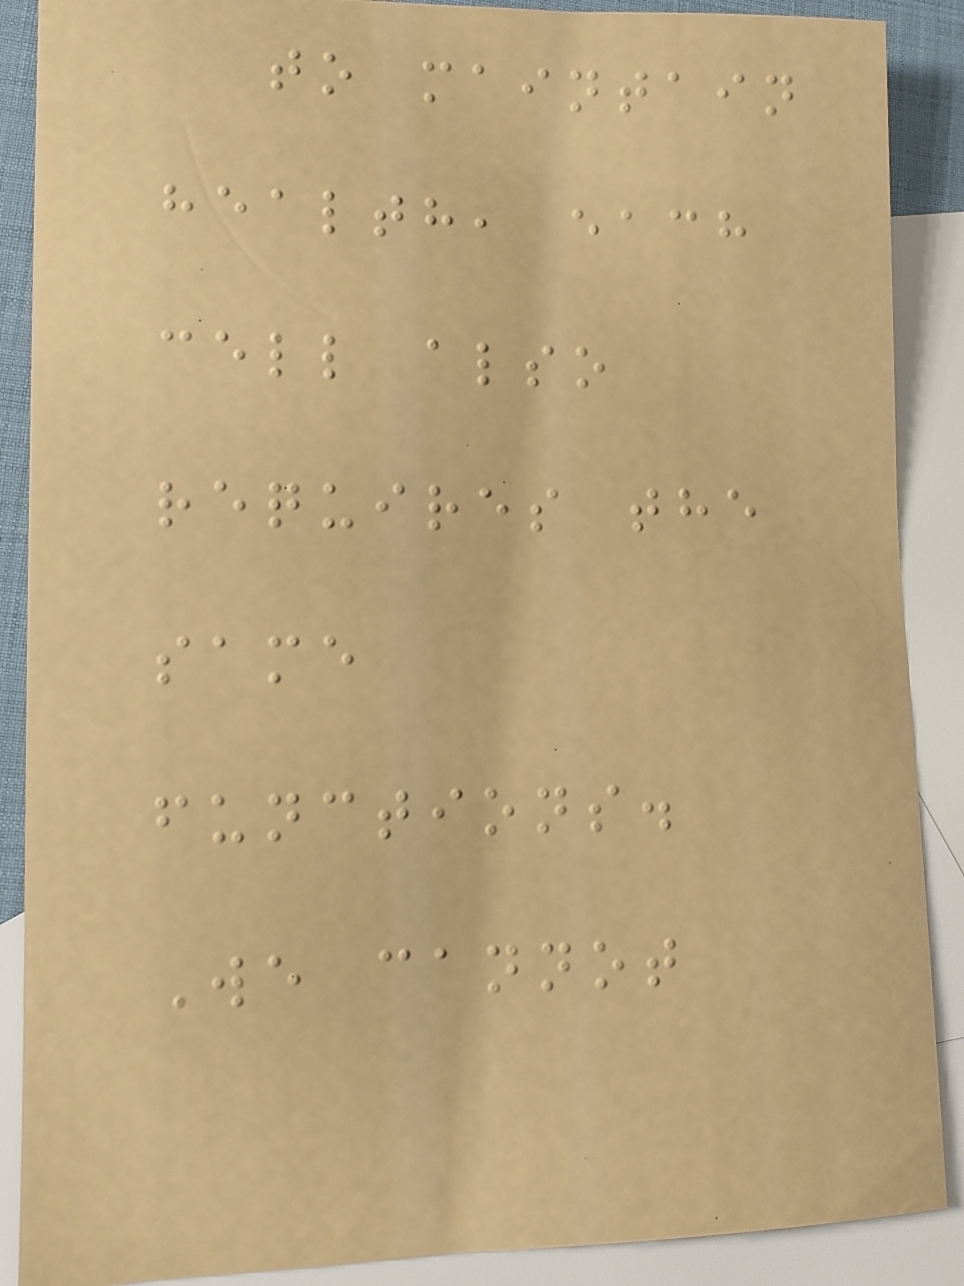to maintain
health, each
cell also
requires the
same
functions.
We cannot
